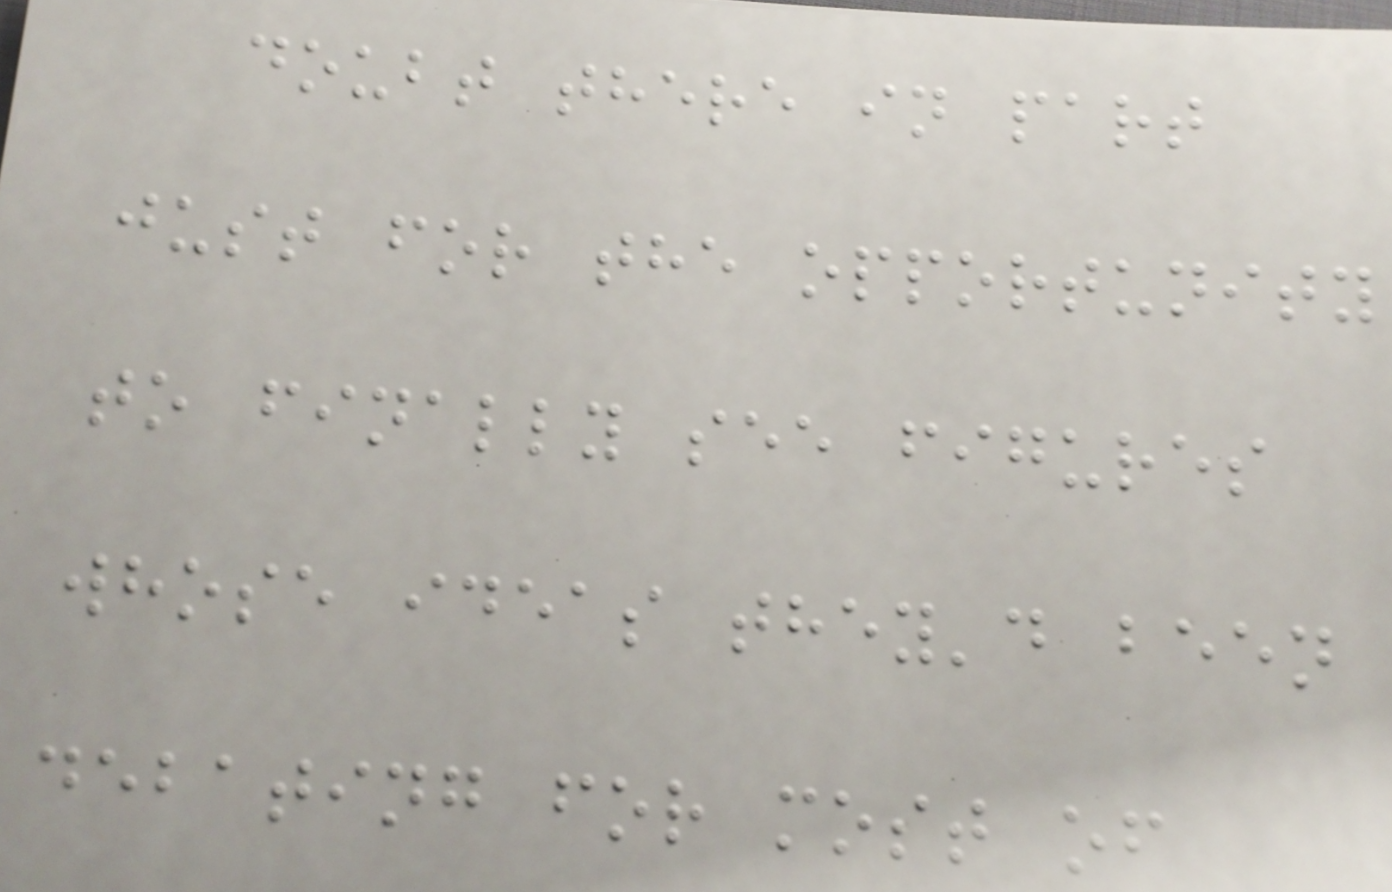doubt there in part
just for the opportunity
to finally see figures
whose ideas they'd been
debating for most of
